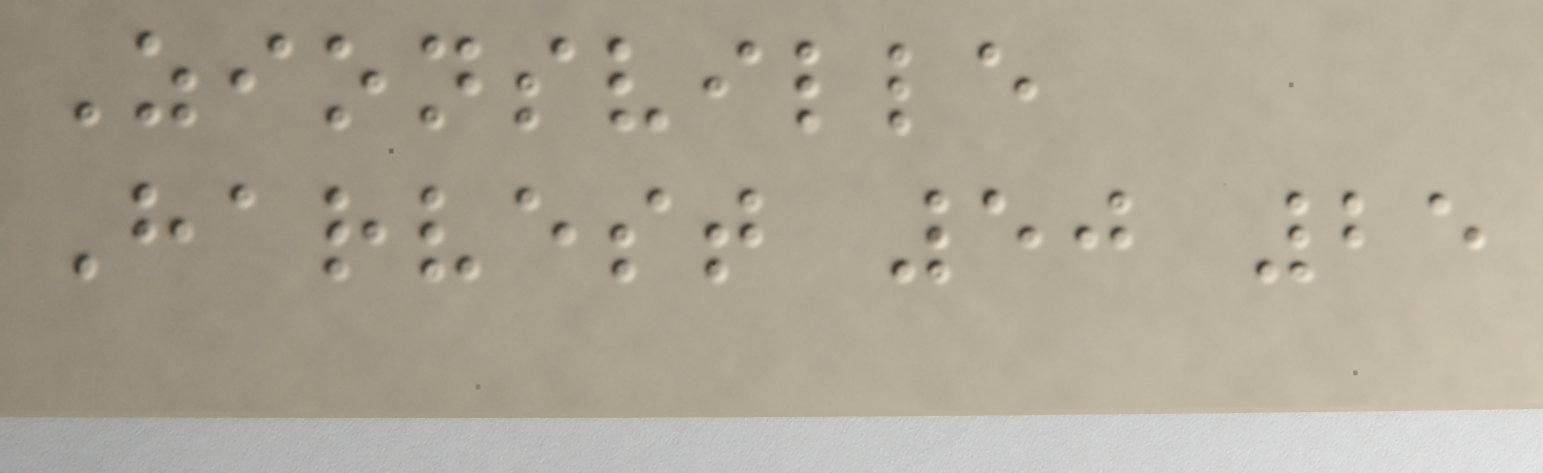Zionsville
Harvest 50 25
